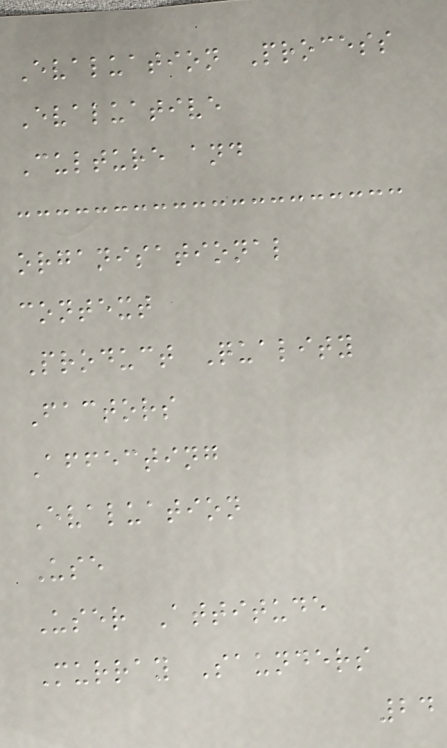Evaluation Process
Evaluative
Culture and
organisational
context
Product Quality
Factors
Affecting
Evaluation
Use
User Attitude
Murray Saunders
24
